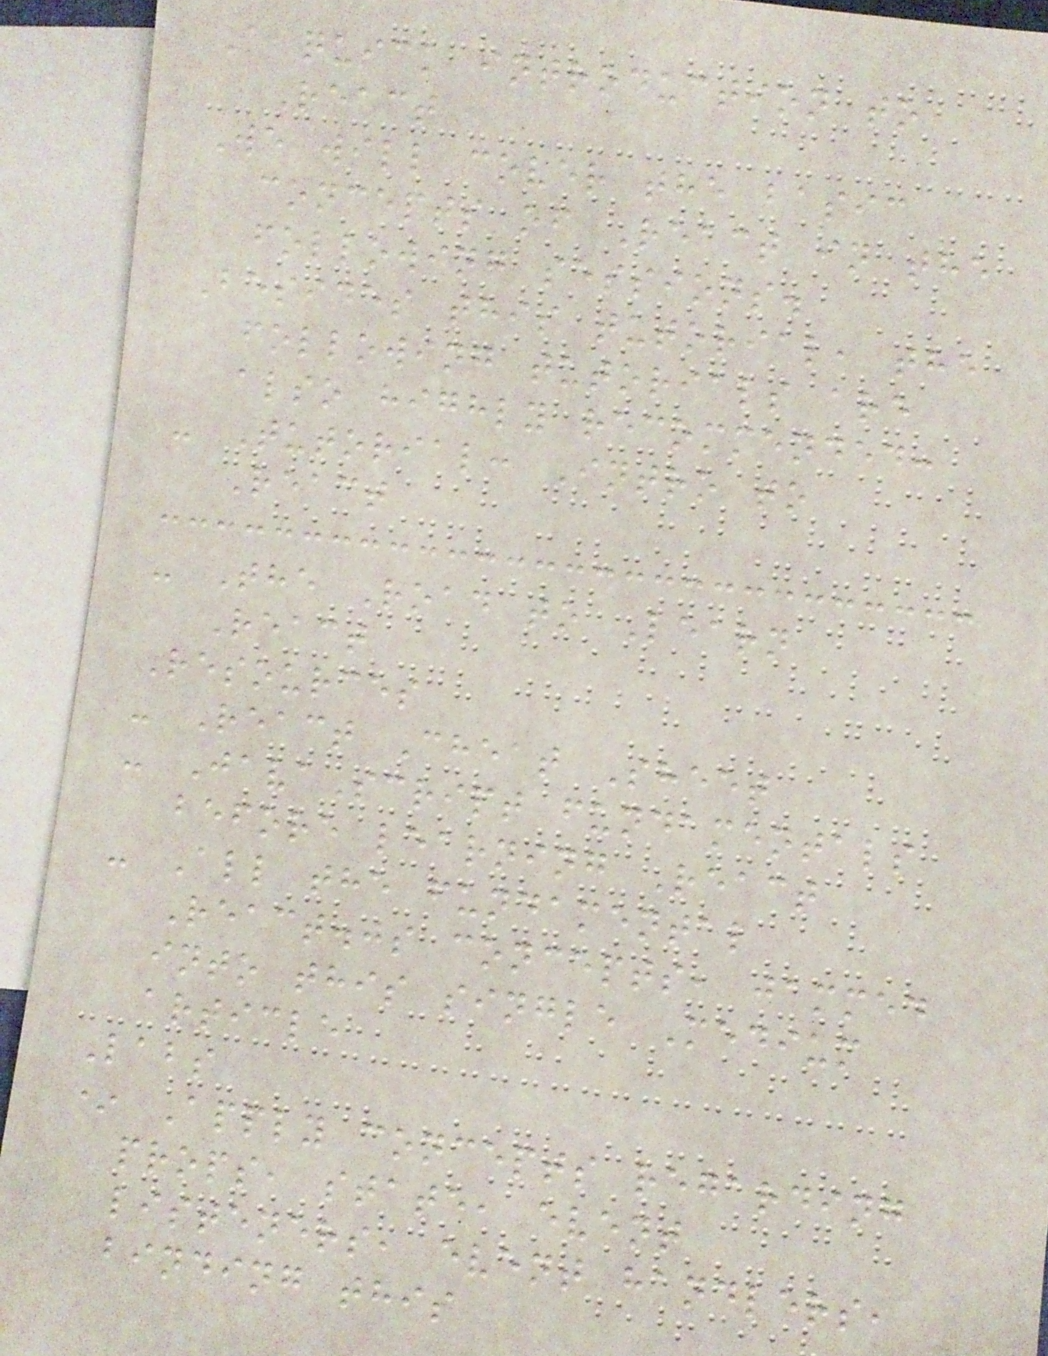A quick introduction to
React
We will cover the basic
concepts of React in the
following sessions.
Besides this tutorial, the
following tutorials are
also highly recommended:
- Tutorial: Intro to
React
- The Road to Learn
React
Resources
- React Cheat Sheet
- JavaScript fundamentals
before learning React
- All the fundamental
React.js concepts, jammed
into this single Medium
article
Labs
* Apply concepts regarding
props, state, event
listeners, event handlers,
binding this
